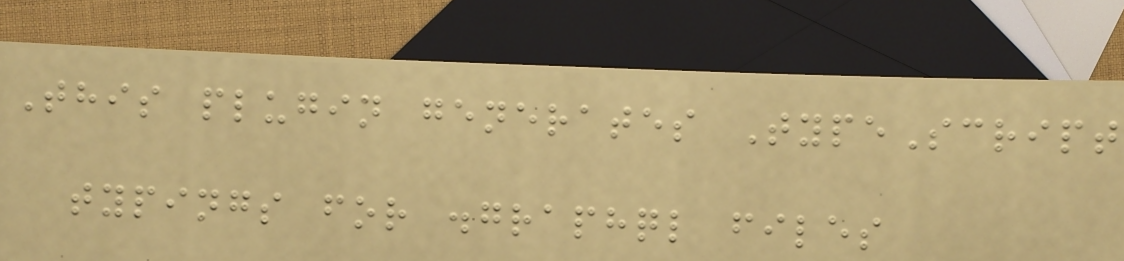This plugin generates TypeScript
typings for .graphql files
